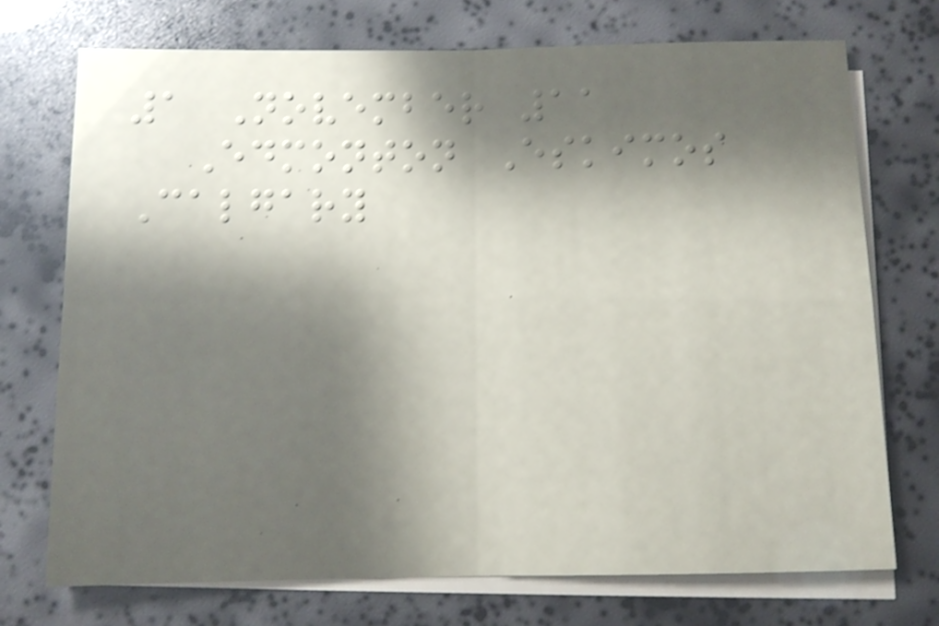1 November 11
Edmonton Eskimos
Calgary
